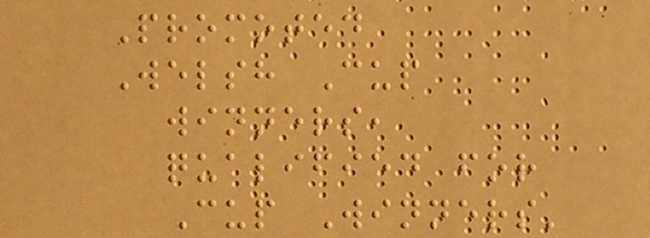Promoted
Welsh Cup
winners,
qualified for
Cup Winners'
